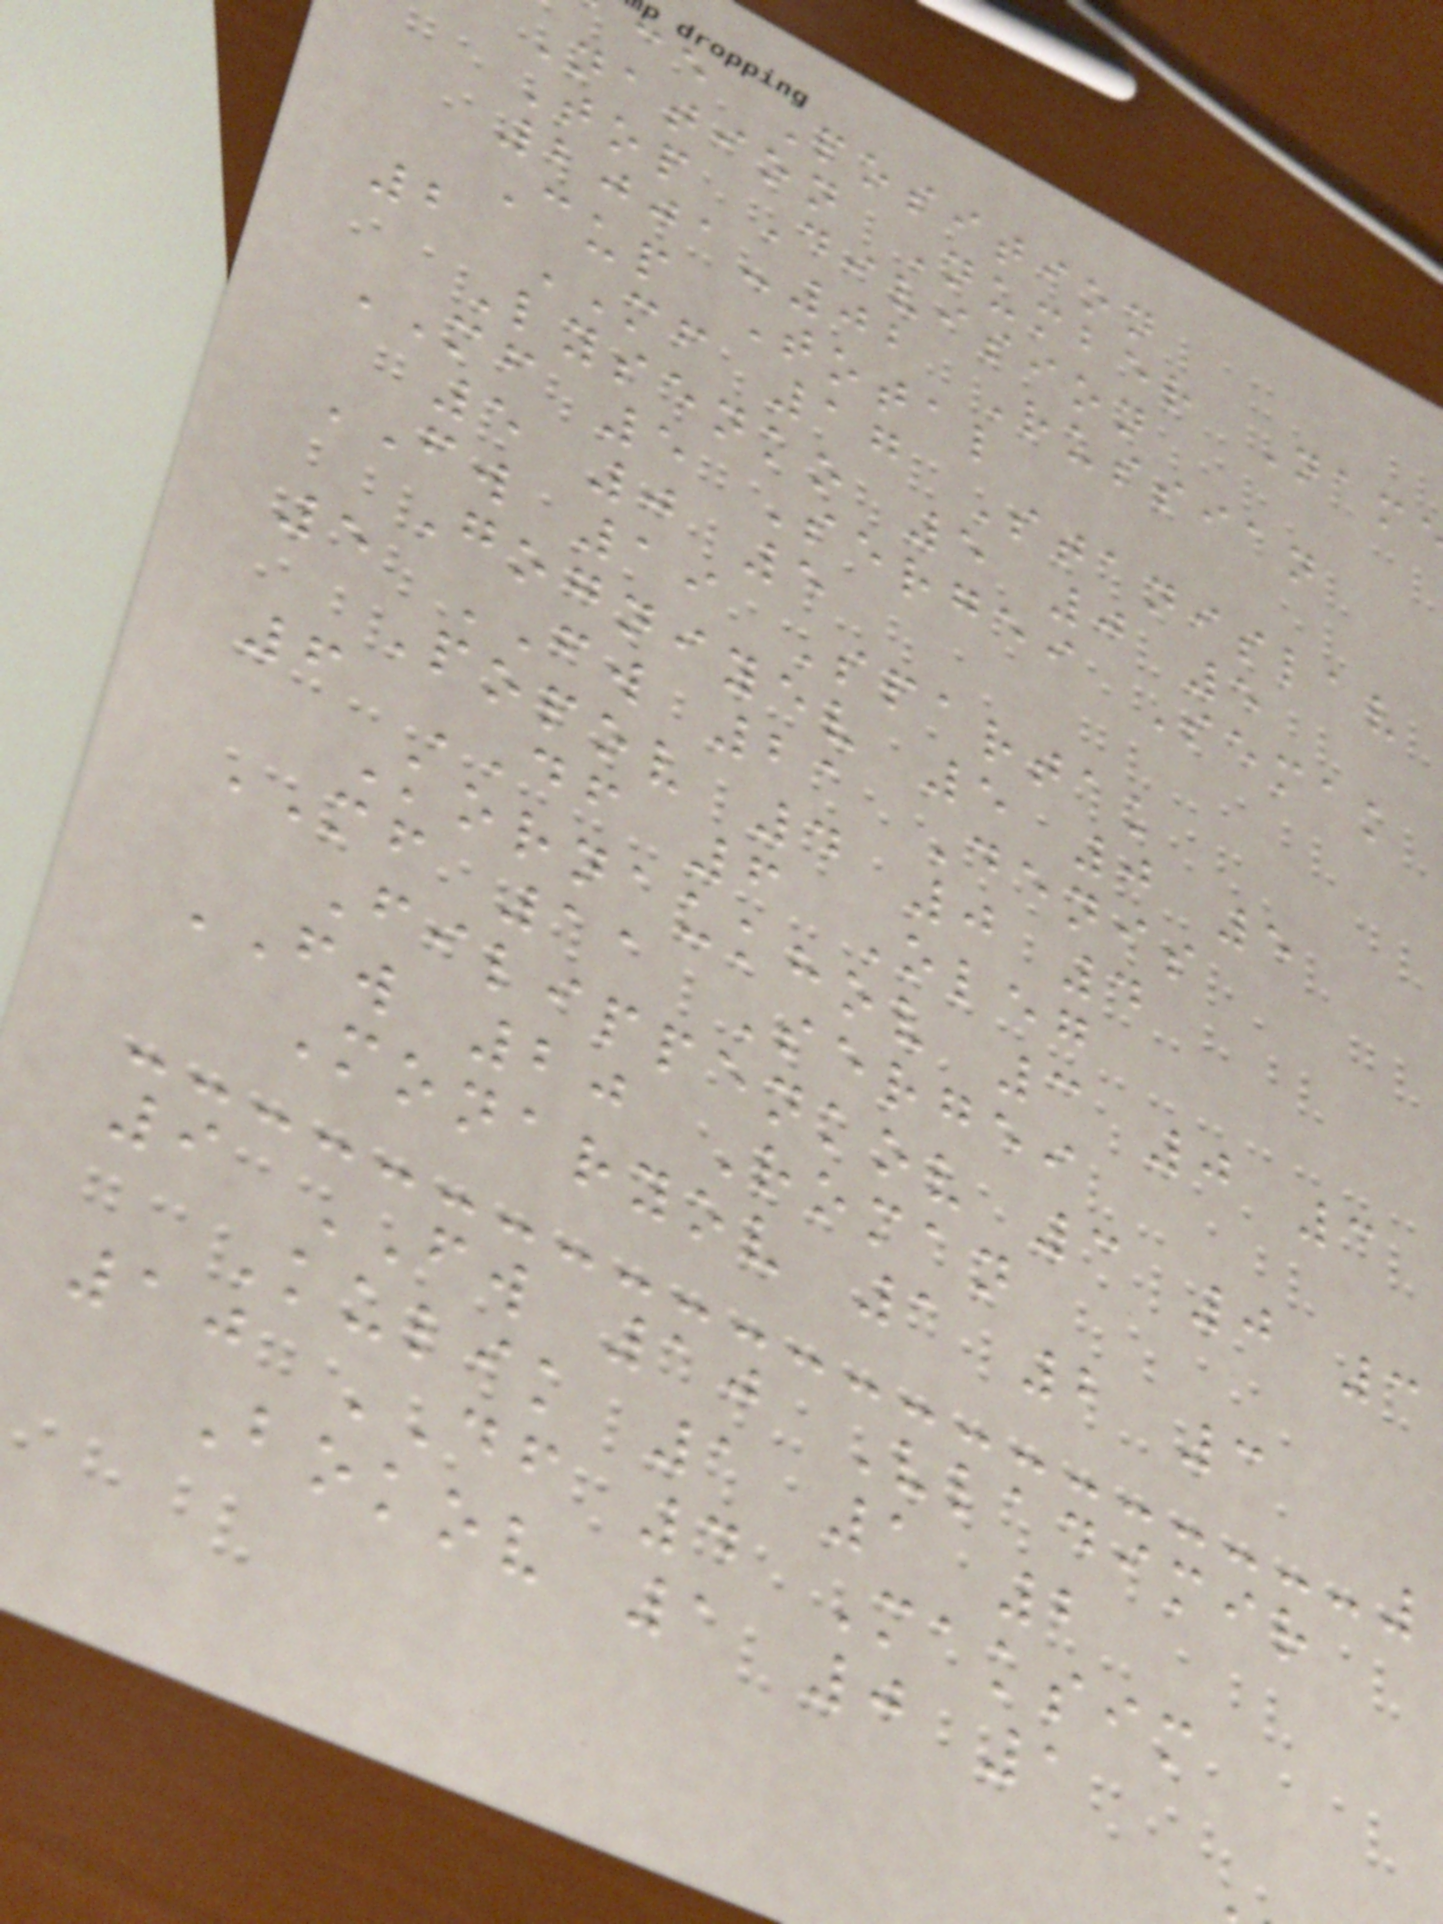ce Position
Nation Number Nam
Top Division
2001-02 Russian
Cup Total
2 MF 17 Stanislav
Lysenko 5 0 5
MF 5 Sergei Semak
5 0 5
FW 19 Spartak
Gogniyev 5 0 5
5 FW 21 Denis
Popov 4 0 4
6 DF 6 Oleg
Kornaukhov 3 0 3
MF 11 Sergei
Filippenkov 3 0 3
FW 20 Roman
Monaryov 1 2 3
9 FW 10 Vladimir
Kulik 1 1 2
10 DF 4 Maksim
Bokov 1 0 1
